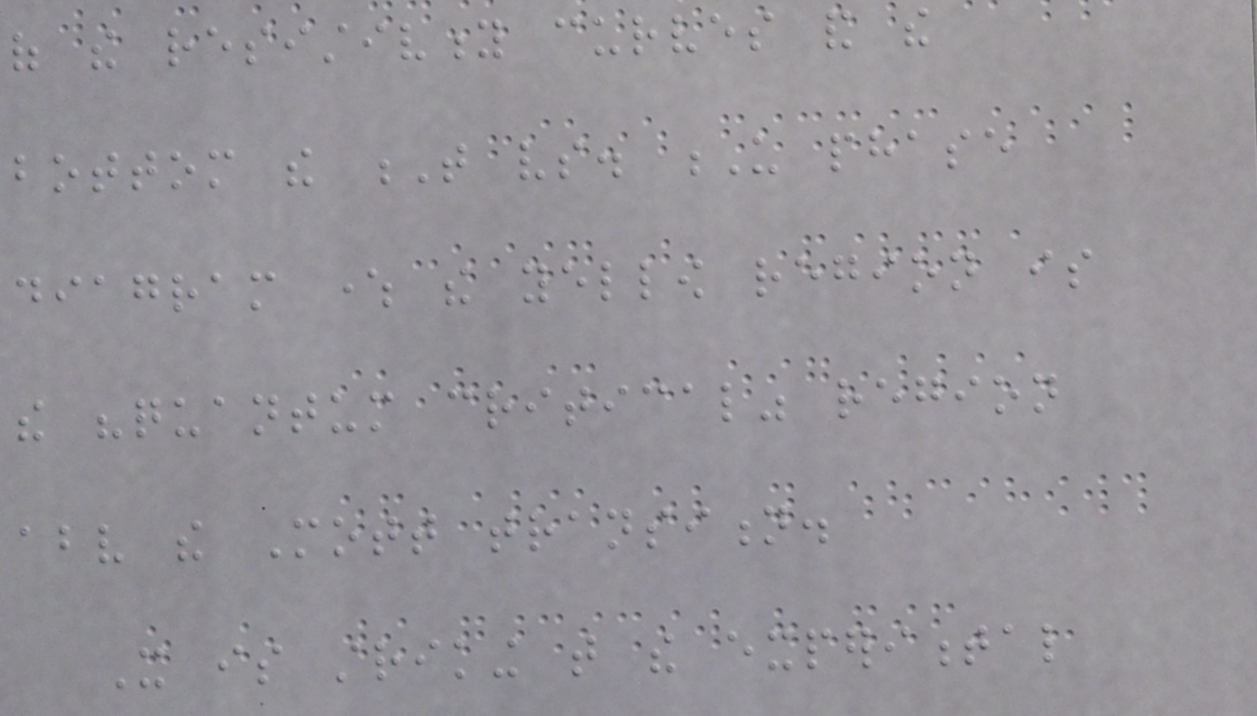of the resistivity curves and the
bottom the T vs. U phase
diagram where the yellow region is
the "quantum critical" region
above the Mott transition.
It is striking that the experimental
